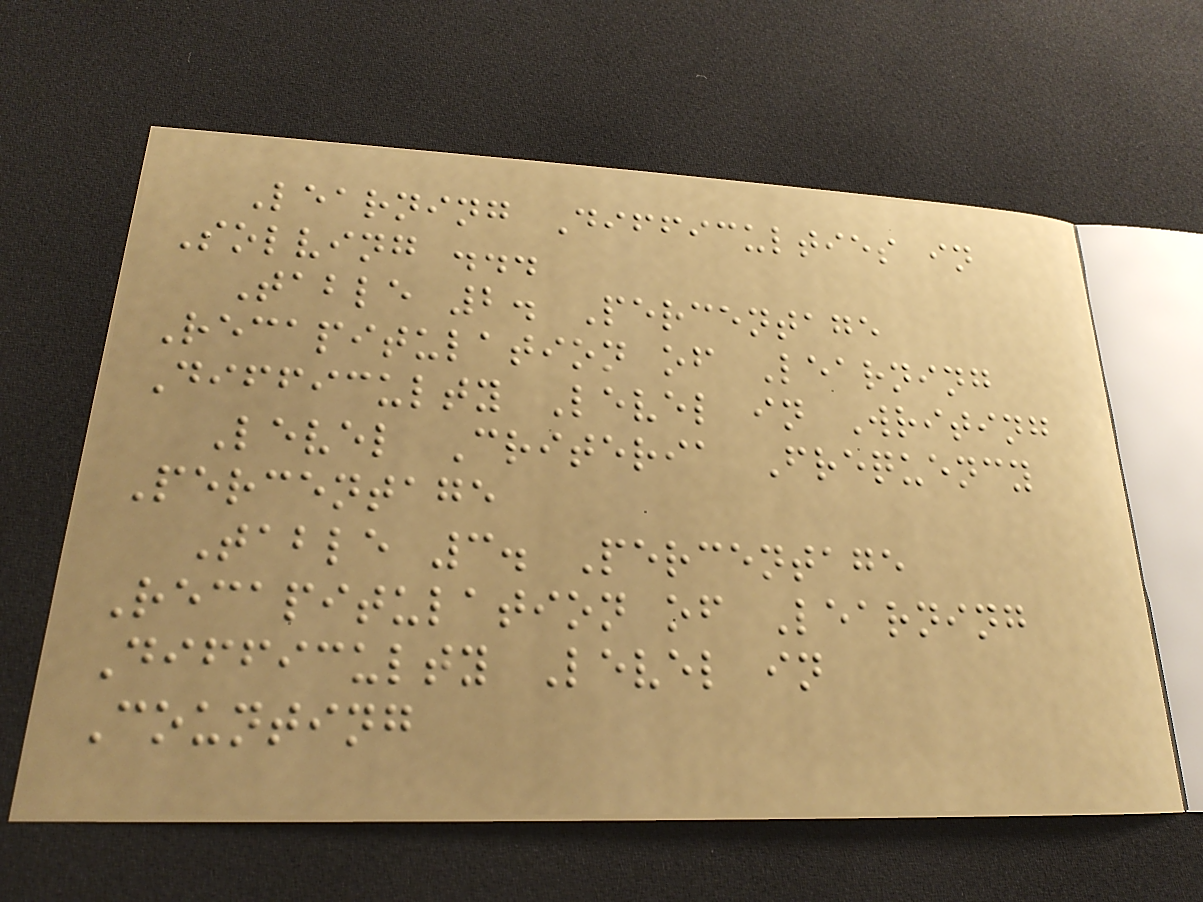Learning Difficulties in
Solving ...
Table 2. Percentage
Recapitulation of Learning
Difficulty Level in Writing
Level Criteria Frequency
Percentage
Table 3. Percentage
Recapitulation of Learning
Difficulty Level in
Counting
